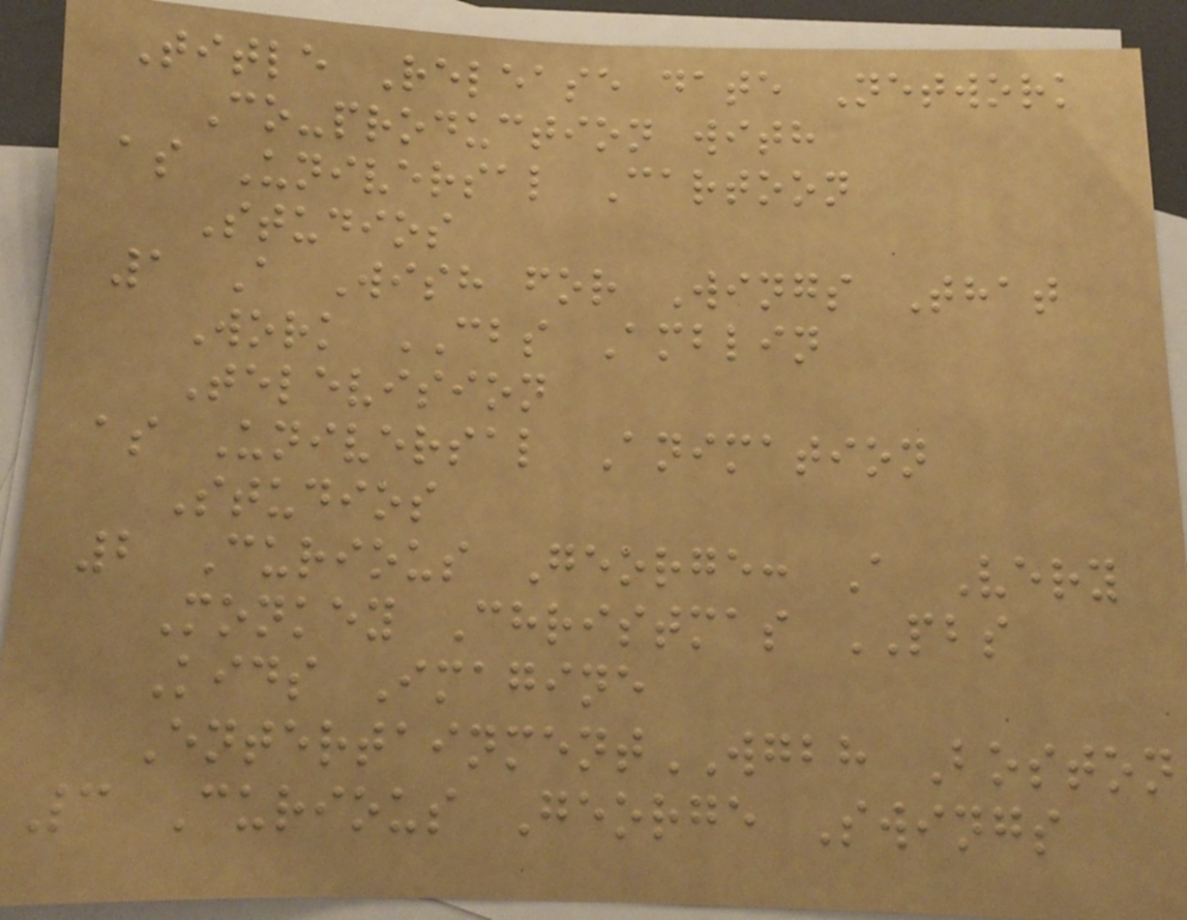Title Release date Network
Co-production with
as Universal Cartoon
Studios
1 A Wish for Wings That
Work CBS Amblin
Television
as Universal Animation
Studios
2 Curious George: A Very
Monkey Christmas PBS
Kids Imagine
EntertainmentWGBH Boston
3 Curious George Swings
